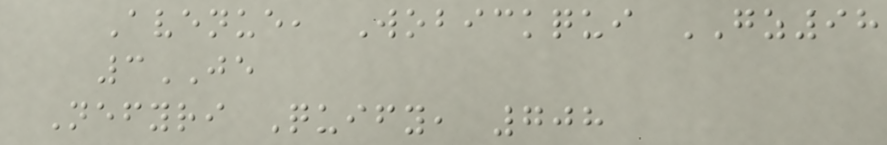Avenue, Wobickqui GZ98
3JE
Nefyri Quify, 708
